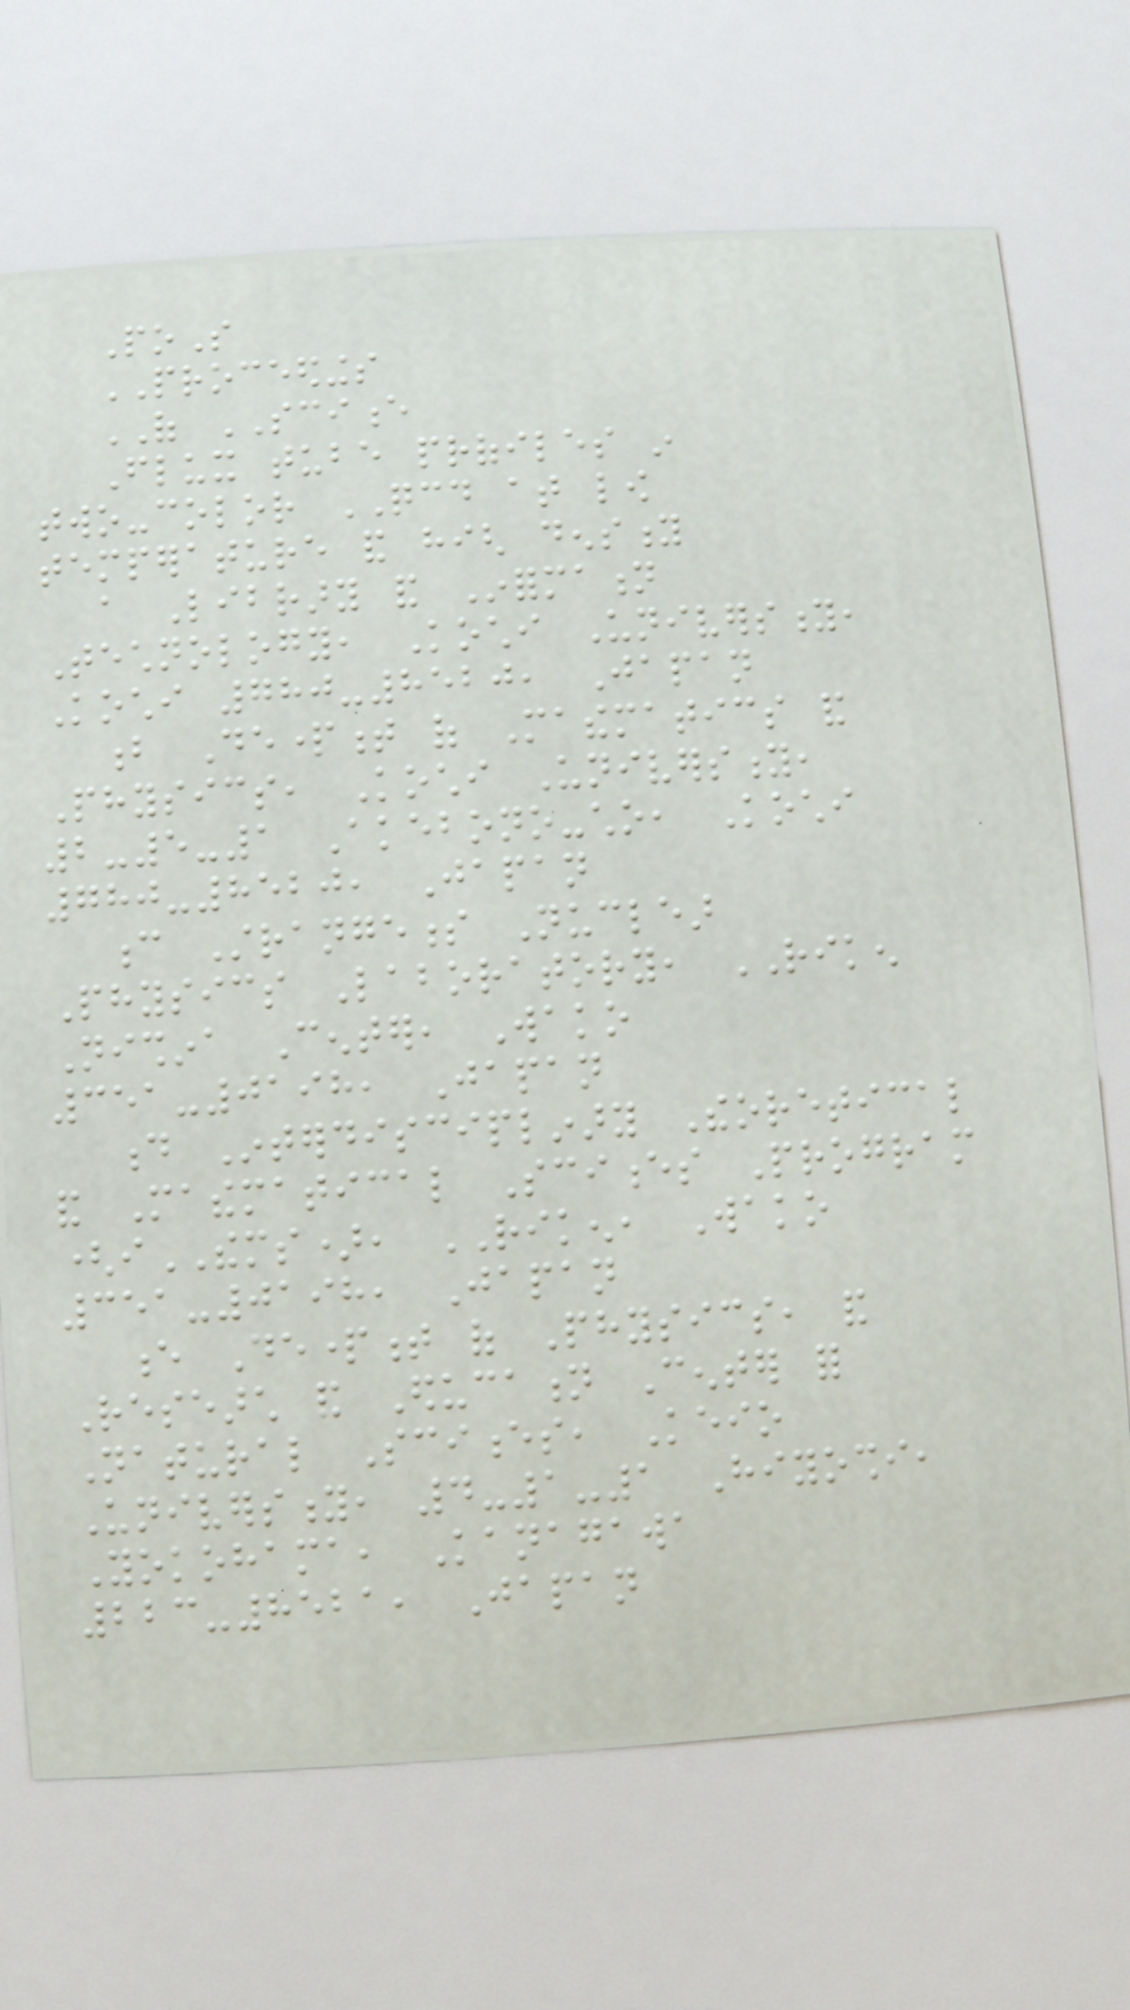PoS
PROCEEDINGS
OF SCIENCE
Flux tube profiles in
two-color QCD at low
temperature and high density
a Library and Information
Technology, Kochi University,
Kochi 780-8520, Japan
b Department of Mathematics and
Physics, Kochi University,
2-5-1 Akebono-cho, Kochi
780-8520, Japan
c Strangeness Nuclear
Physics Laboratory, RIKEN
Nishina Center, Wako
351-0198, Japan
d Interdisciplinary Theoretical
and Mathematical Sciences Program
(iTHEMS), RIKEN, Wako
351-0198, Japan
e Department of Physics, and
Research and Education Center for
Natural Sciences, Keio
University, 4-1-1 Hiyoshi,
Yokohama, Kanagawa
223-8521, Japan
